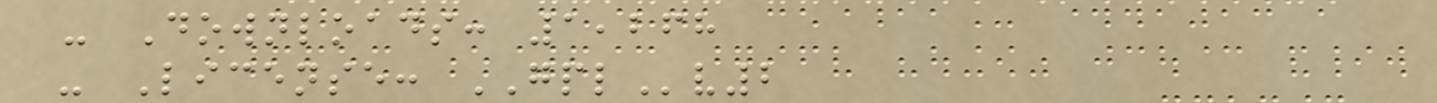- Downloads: 1,268
- License: GPLv2
